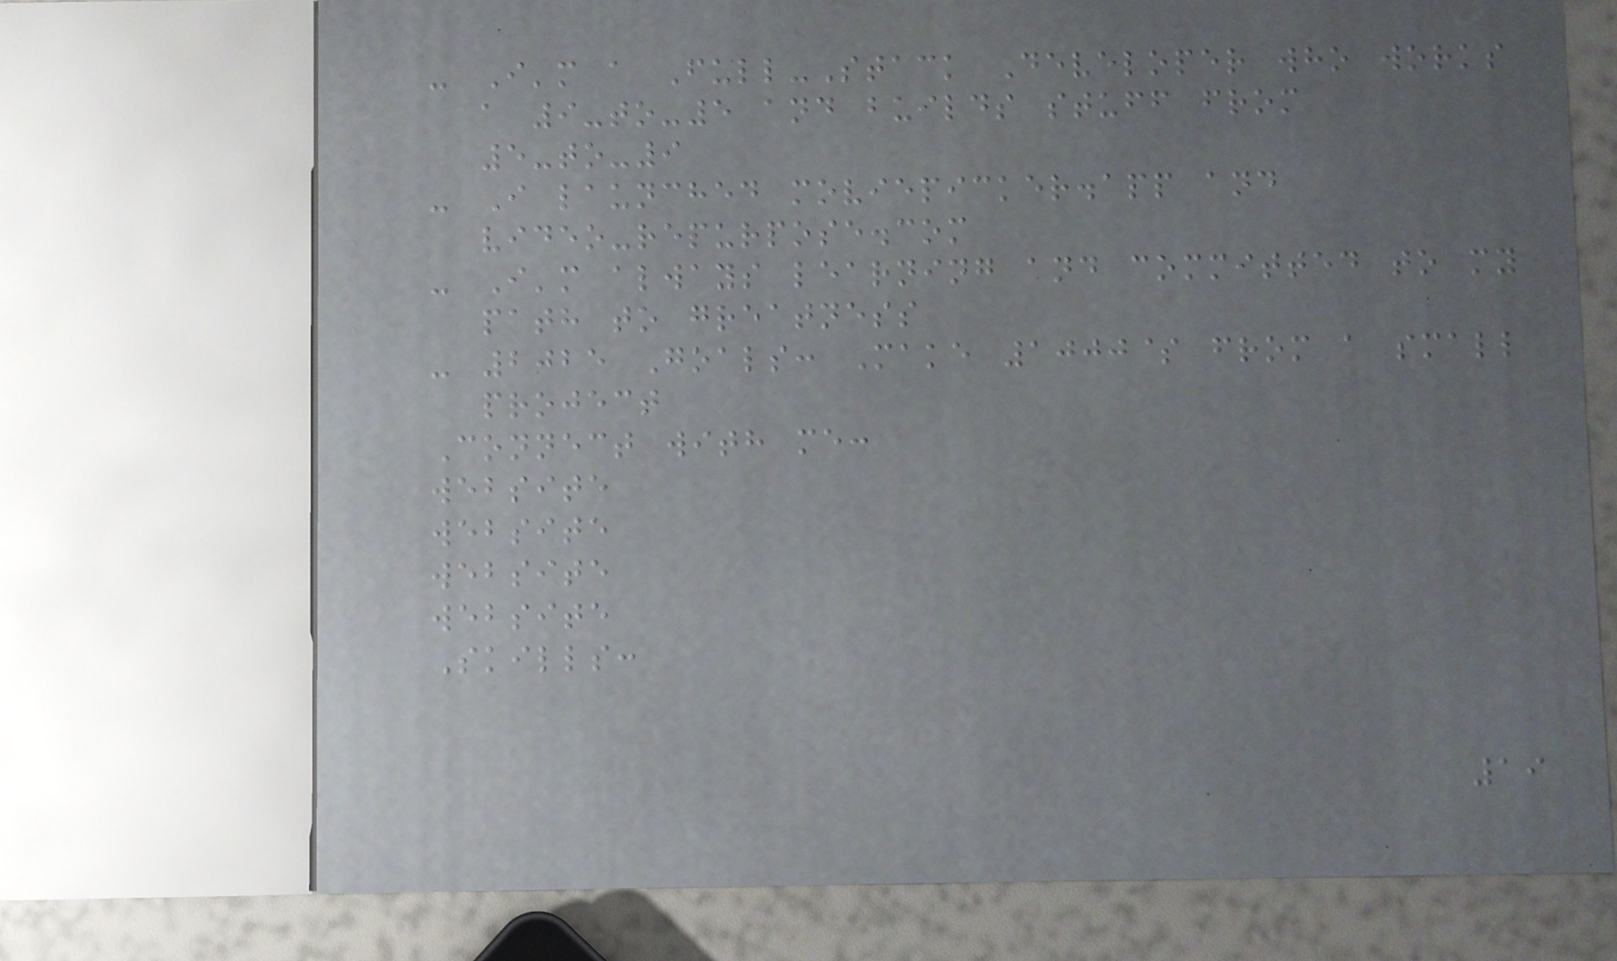- I'm a Full-Stack Developer who works
a 9-to-5 and builds stuff from
5-to-9
- I launched moviepicker.app and
video-repurpose.com
- I'm always learning and committed to my
path to greatness
- 2025 Goals: Make 1000$ from a small
project
Connect with me:
website
website
website
website
Skills:
19
